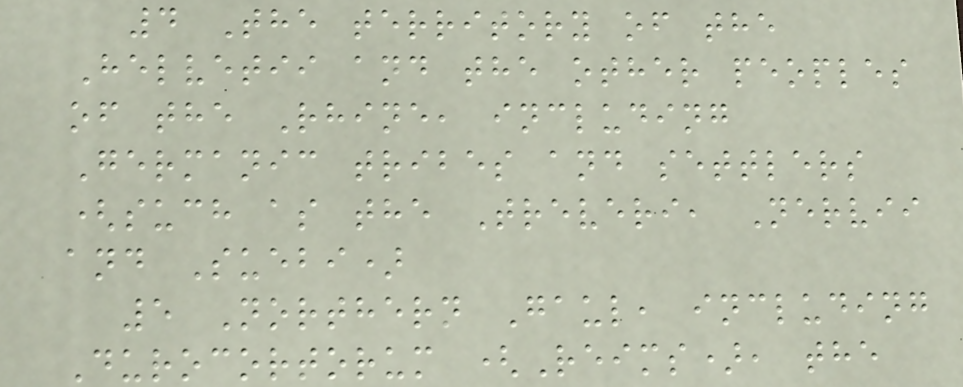4 The territory of the
Helvetii and the other peoples
of the Rhine, including
Germanic tribes and settlers
(such as the Treveri, Nervii
and Suebi)
5 Northern Gaul, including
Durocortorum (Reims), the
